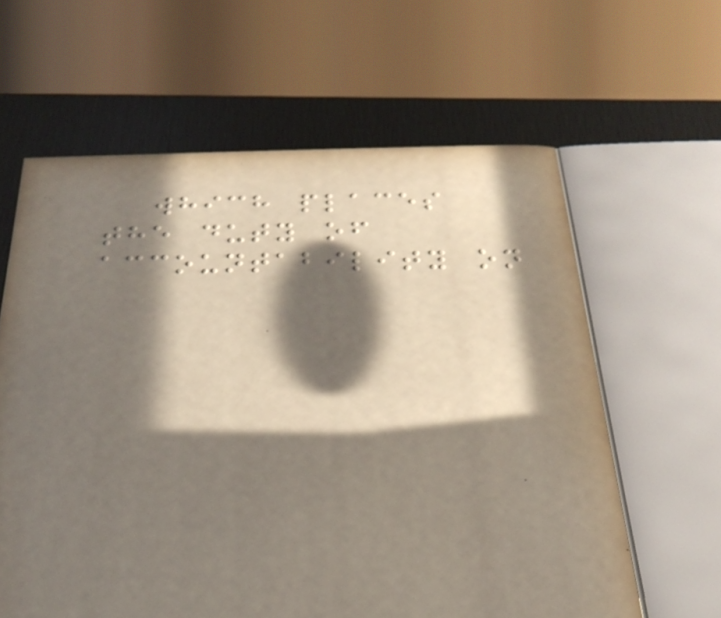which places
the duty of
accountability on
